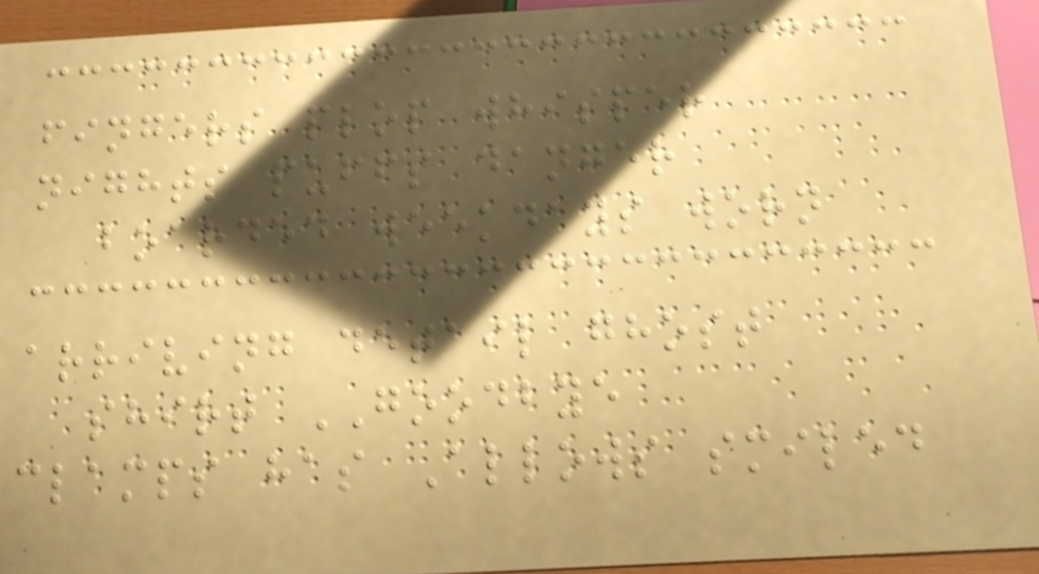fingers plop whisper
nights puffs danger
boarded weekdays worn
arriving detail ghost
shirt GOODBYE
clamps has Allows smiled
